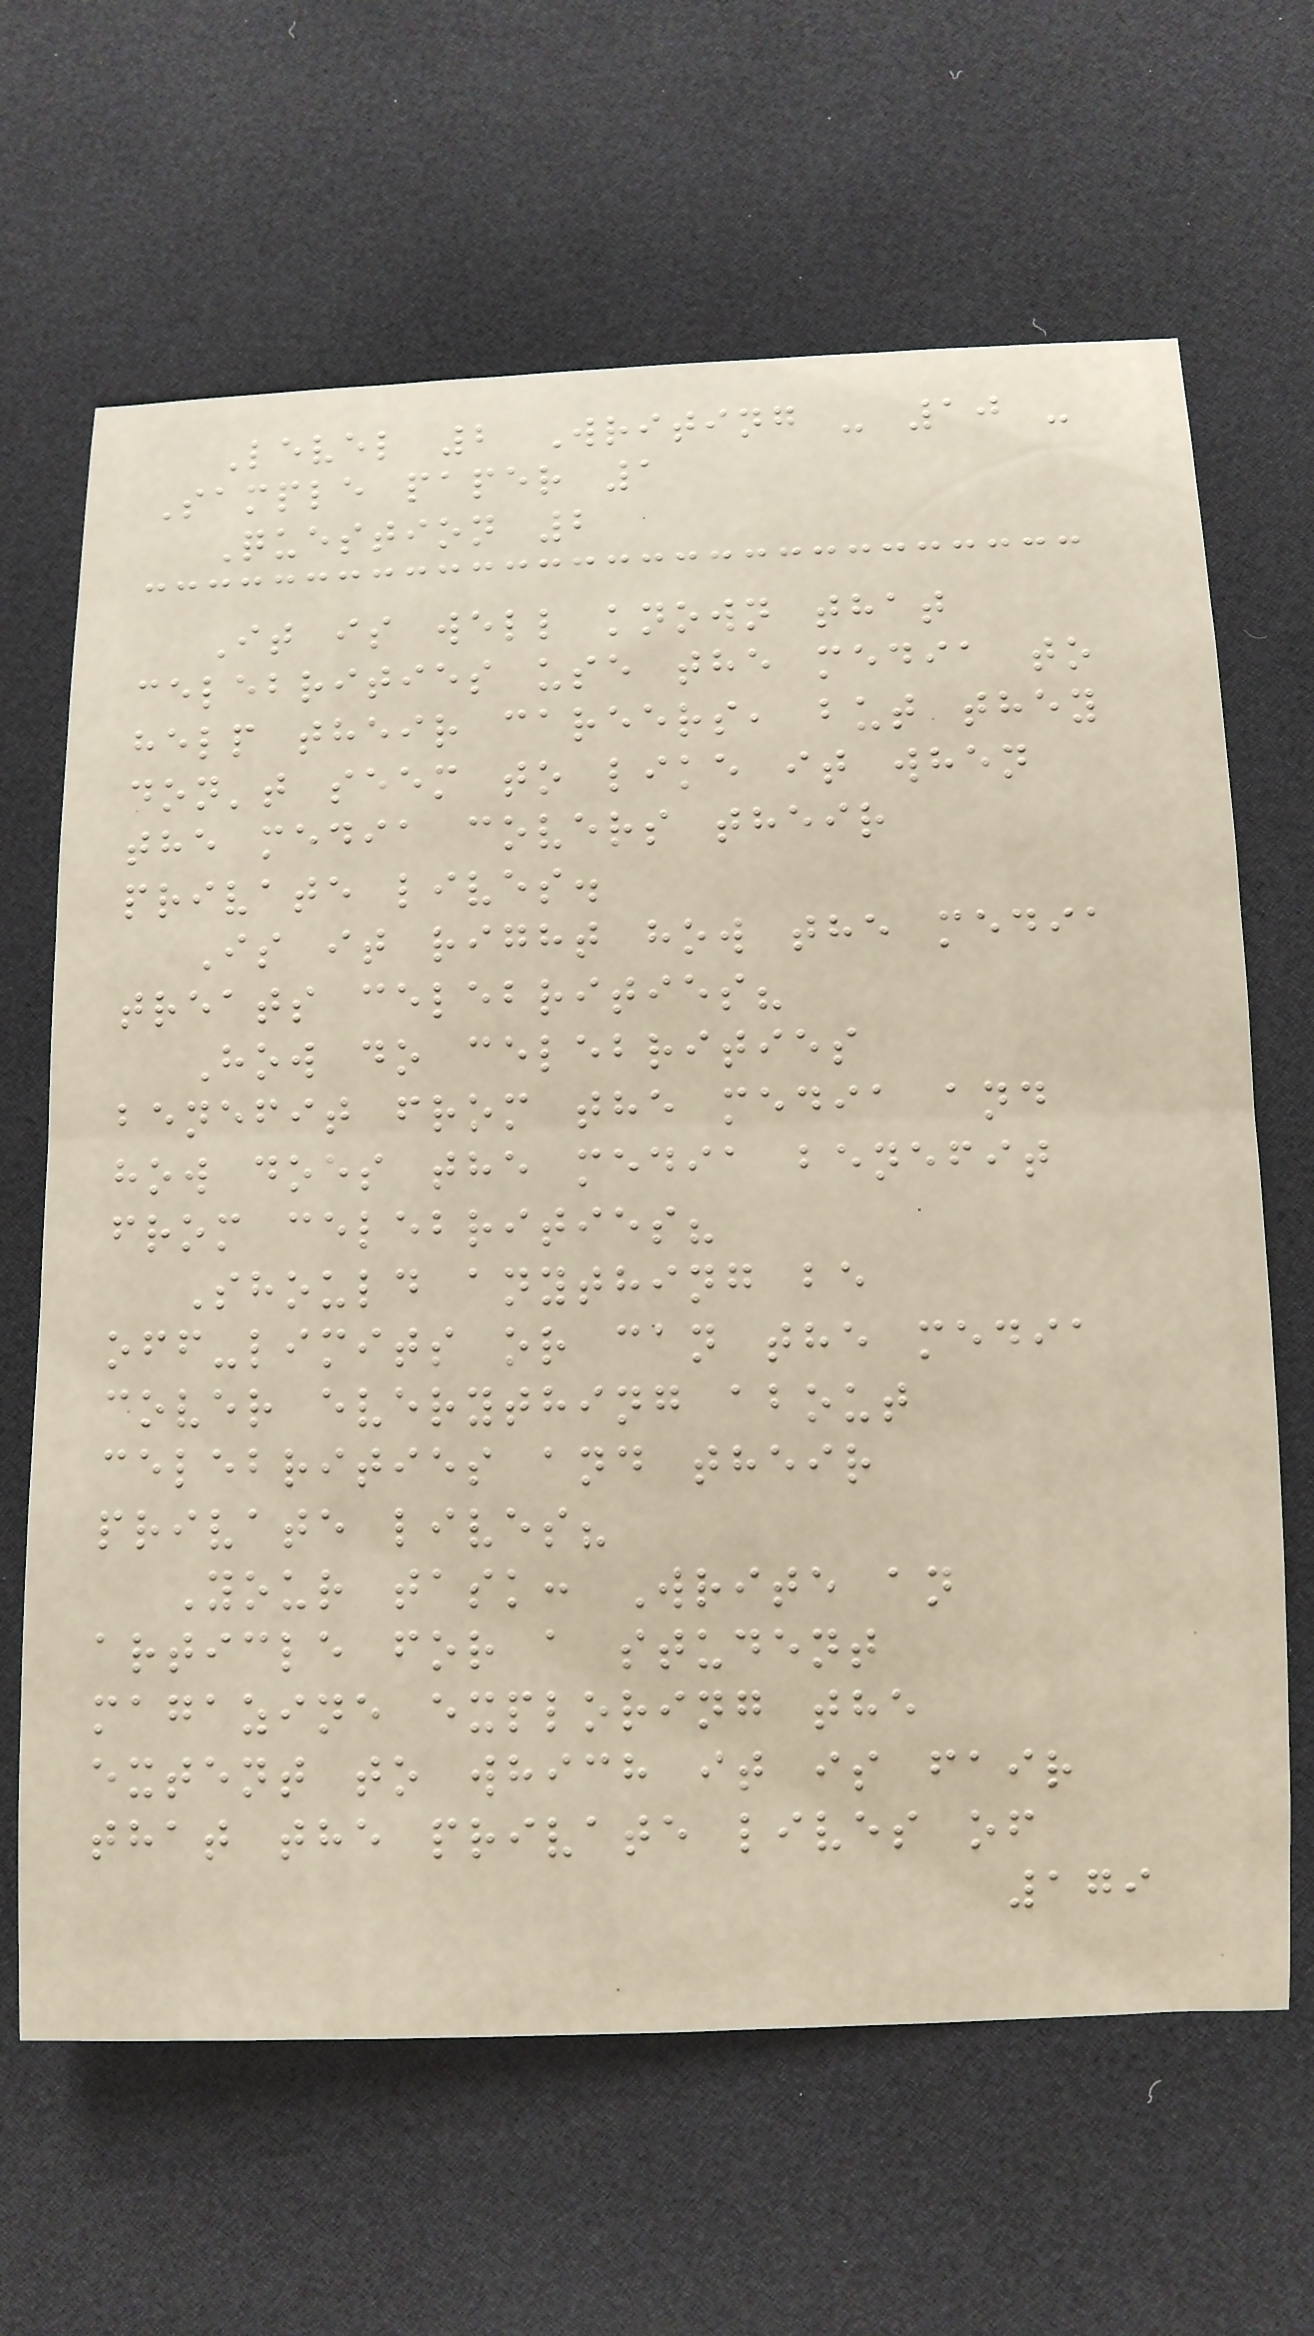Level 2 Writing - 10 -
Sample paper 1
Question 2
It is well known that
celebrities use the media to
help their careers, but they
don't seem to like it when
the media covers their
private lives.
Is it right how the media
treats celebrities?
How do celebrities
benefit from the media and
how does the media benefit
from celebrities?
Should anything be
off-limits or can the media
cover everything about
celebrities and their
private lives?
Your task: Write an
article for a student
magazine exploring the
extent to which it is fair
that the private lives of
179
